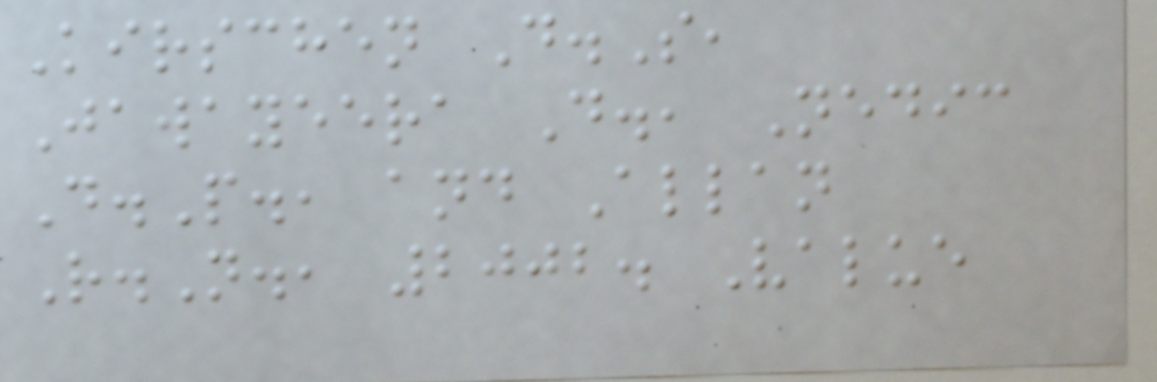Kirschen D.S,
Jawayeera D., Nedic
D.P., and Allan
R.N., 2002. Value
